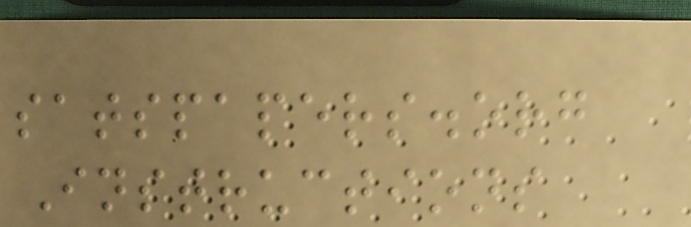satspapers.org
Instructions
